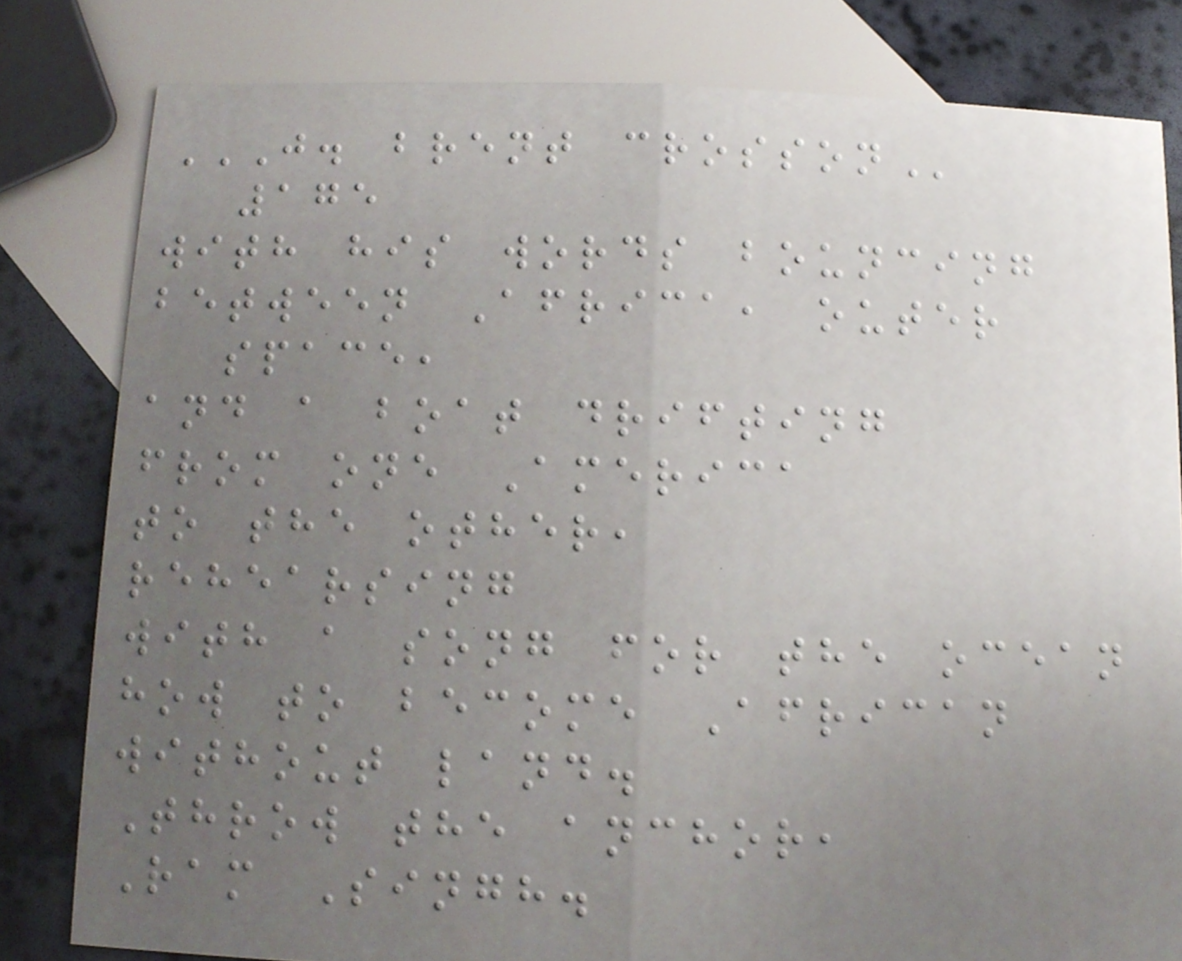J. BRENT CROSSON
175
with his words bouncing
between Africa, outer
space,
and a boat drifting
from one America
to the other,
rehearsing
with a song for the ocean
how to become African
without land.
Throw the anchor,
Ram Singh.
